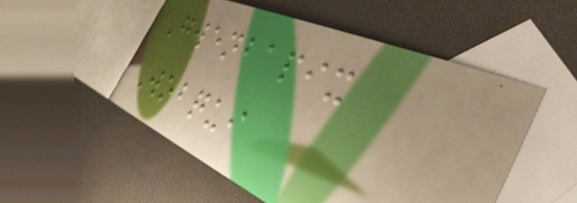Gwenbapix
Wobqui
